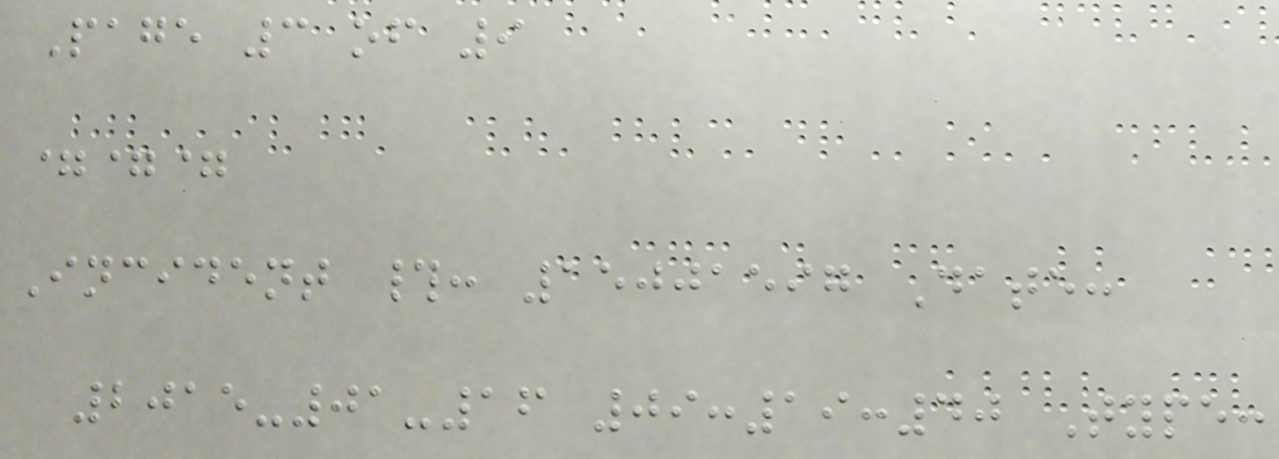Page 3 of 9
===
Incident #: 15001597 Date:
2015-01-16 09:19:40 Type:
